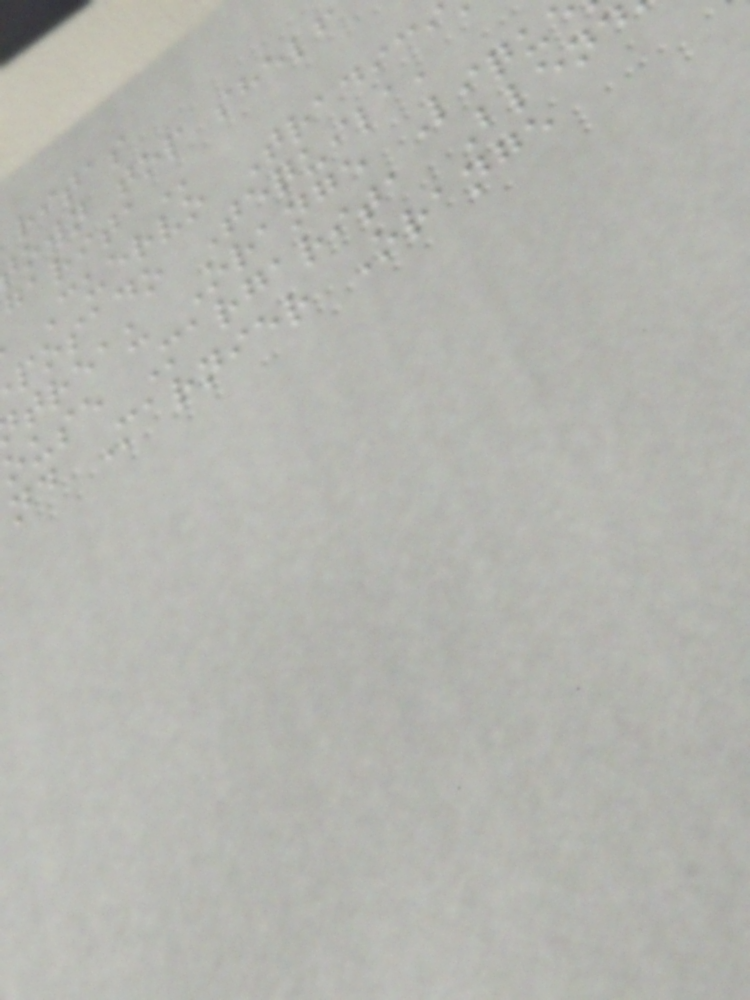ritas
own top shelf
Cuervo Tradici
posado Tequila,
treau Orange Liqu
ouse Margarita Blend
nd Marnier Orange
